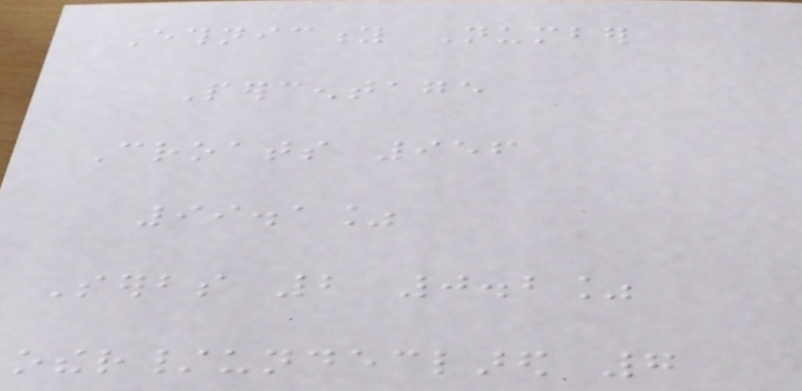Ethnicity Number
Percentage
Croats 956
99.1%
Serbs 2 0.2%
other/undeclared 7
